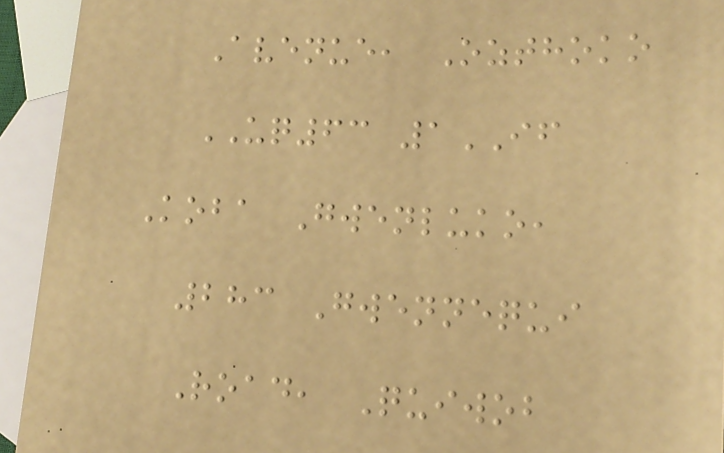Avenue, Ozthoko
UQ63 1IF
Koba Gwenluko,
283 Gwennequi
Road, Quiwob
